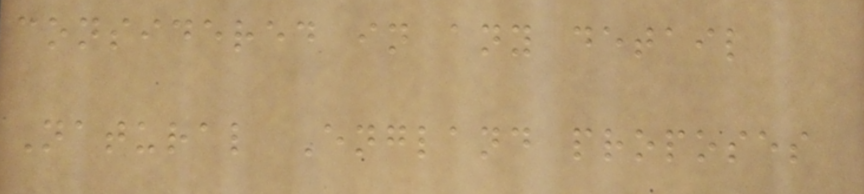considered in any detail
Natural England proposes
